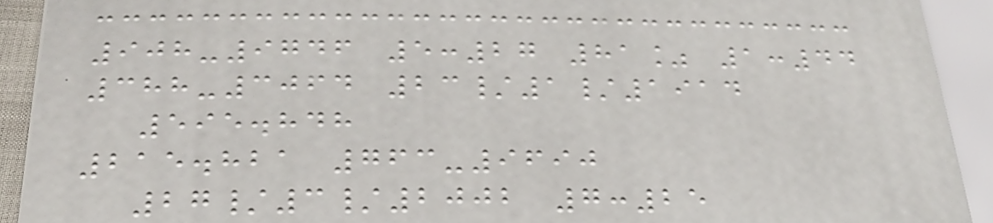908-9746 5:27 81% 1:44
388-3064 23/1/1914
595.848
215.821 763-9690
27/3/2002 7:25
